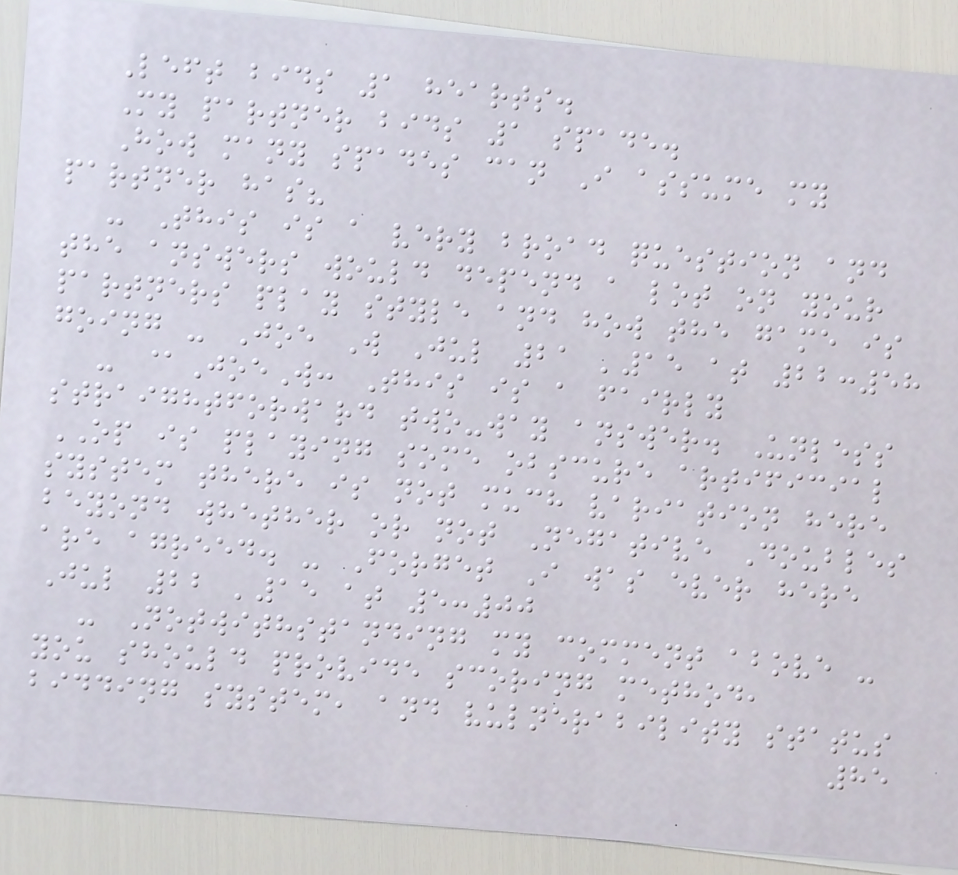Left bids 1 hearts.
My partner bids 1 spade.
How many spades can I assume my
partner has?
- This is a very broad question and
the answers would depend a lot on your
partners play style and how the game is
going - Joe W Jul 21 '15 at 22:58
- @JoeW: This is a fairly
straightforward two-way answer. Unless
OP is playing some obscure artificial
system there is not much variation here
beyond whether or not Negative Doubles
are agreed. - Forget I was ever here
Jul 22 '15 at 5:00
- Notwithstanding my comment above -
you should provide scoring method,
bidding system, and vulnerability status
85
